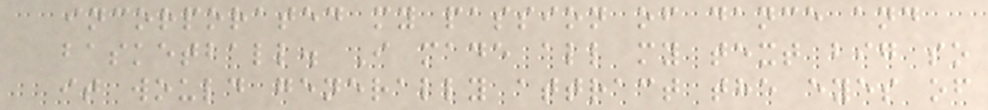incorporated my passion of dance and
basketball. I made all my text big so
it would generally attract the eyes of
